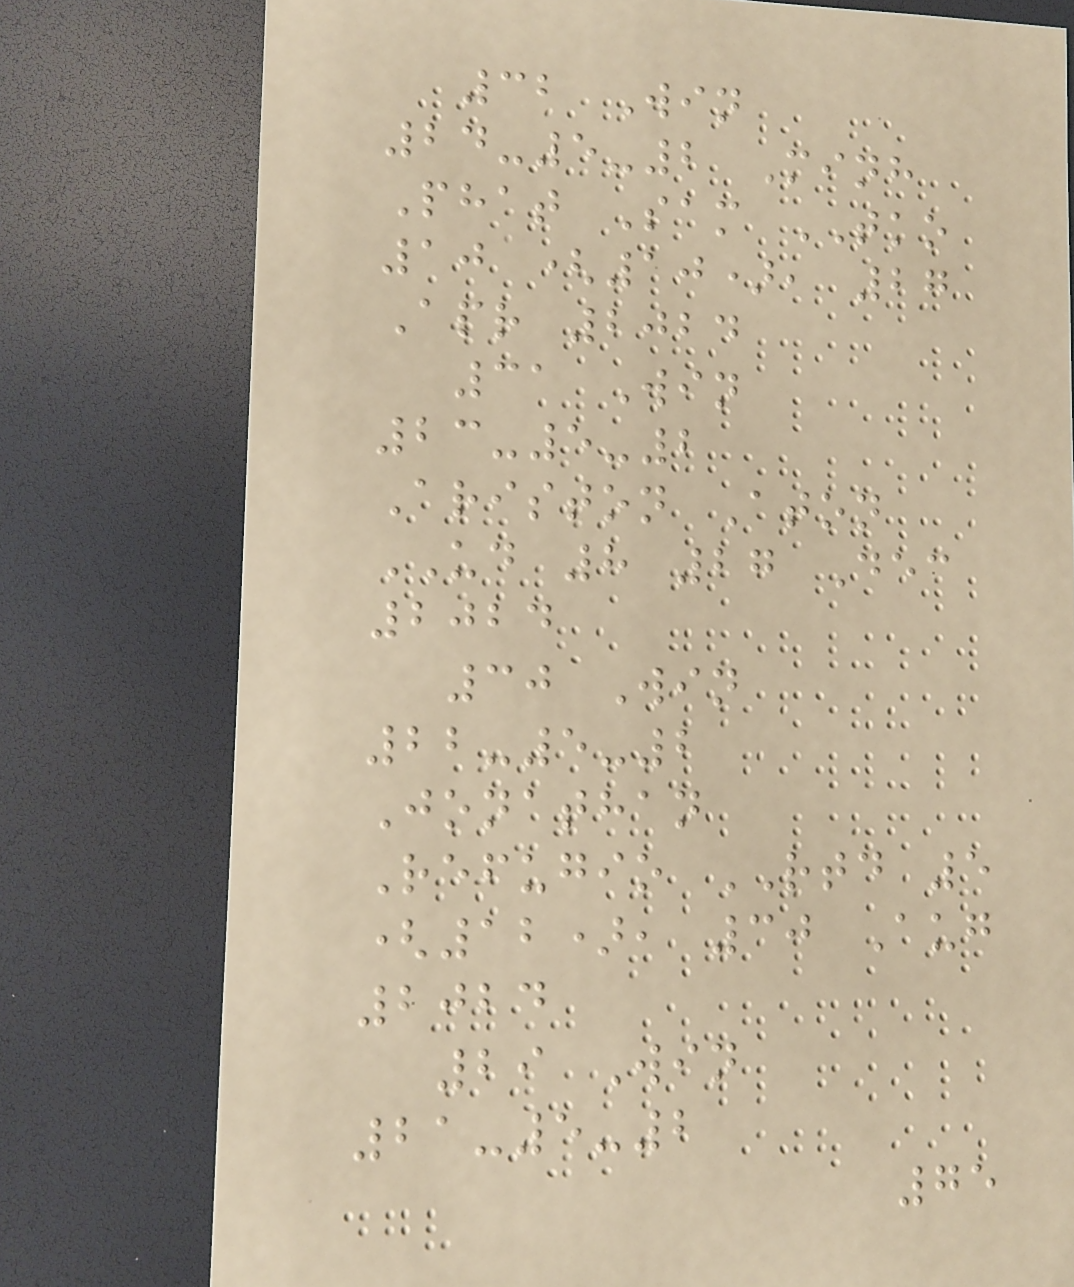32 Win
24-5-2 Minh
Phat Sam TKO
10 (10), 27
Apr 2024
31 Win
23-5-2
Ariston Aton
UD 8 27 Dec
2024
30 Win
22-5-2
Jonathan
Refugio RTD 5
(12), 30 Aug
2024
29 Win
21-5-2
75
